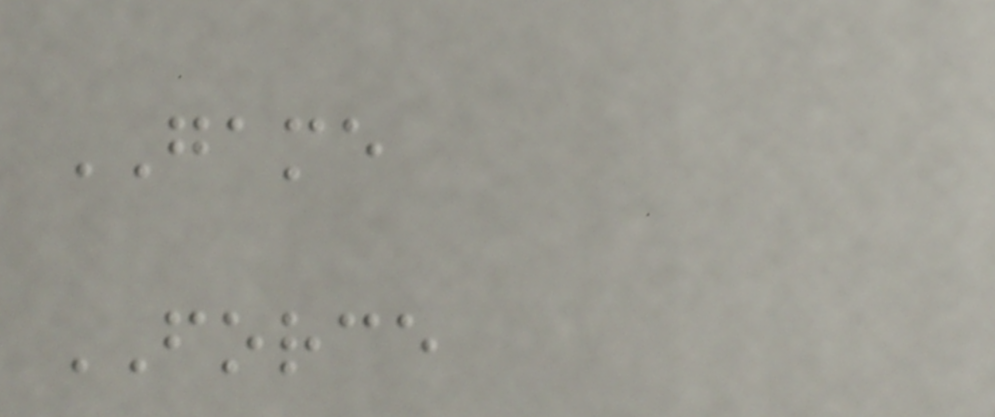GAME
FORCE
